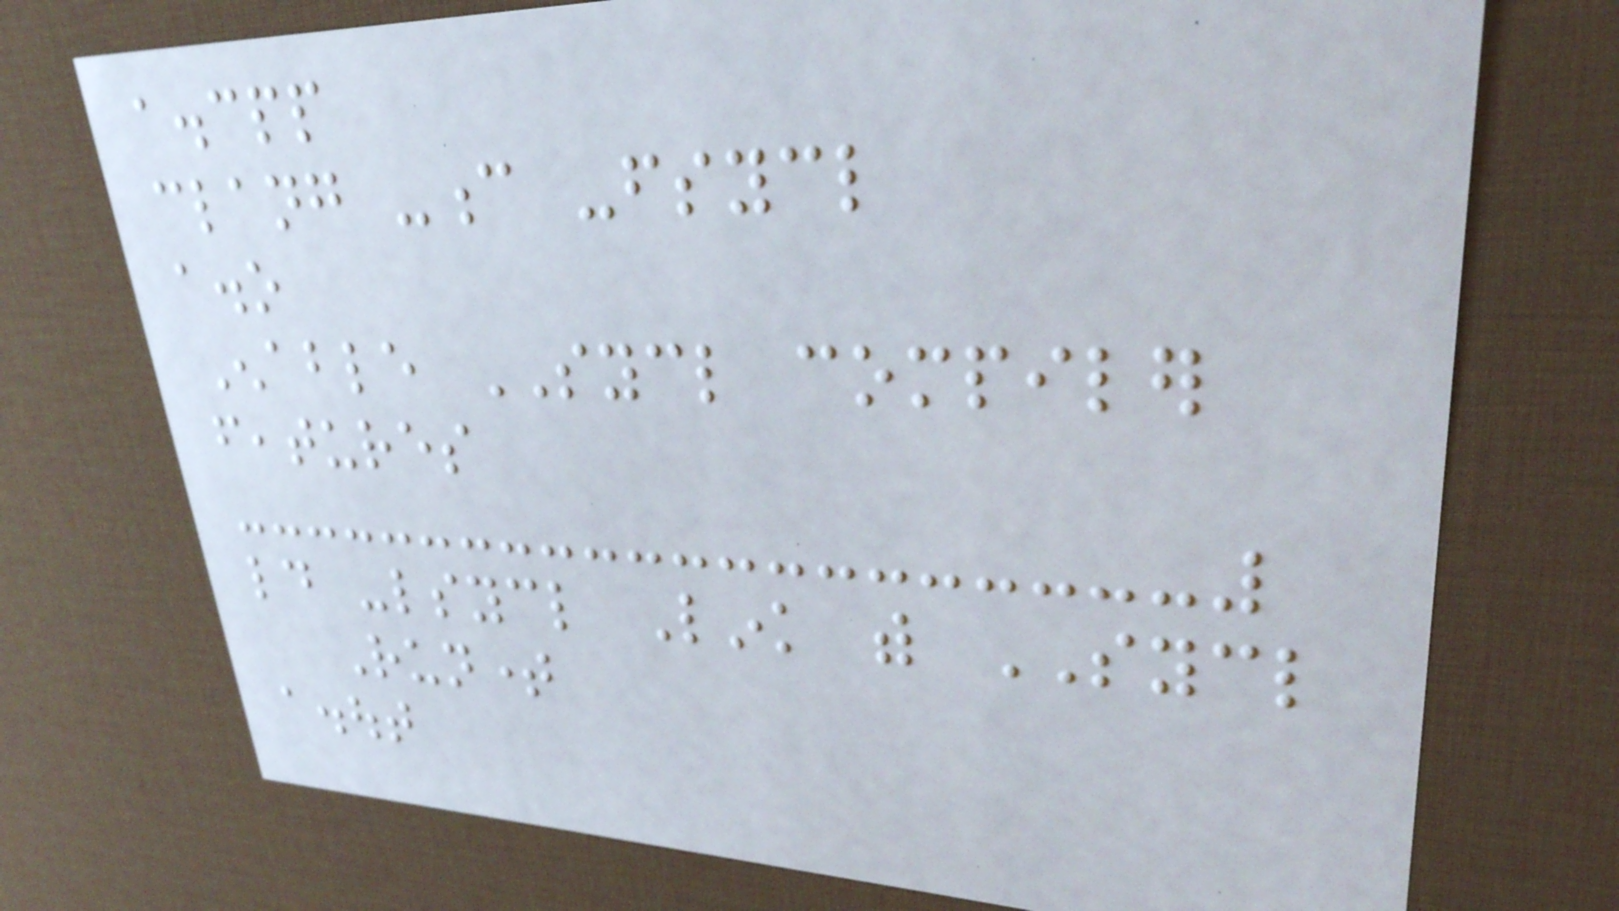a.cpp
clang -c -fsycl
a.o
Enable SYCL compiler
features
ld -lsycl Link with SYCL
Runtime
a.out
